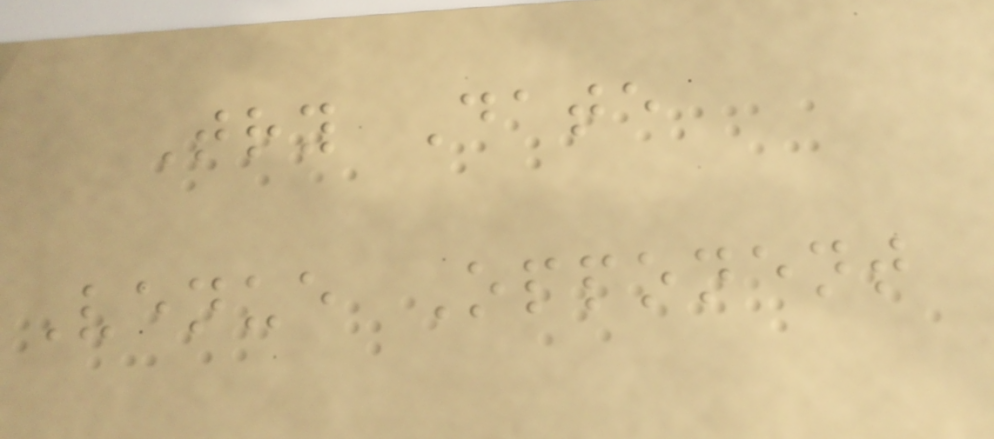Try Date
Venue Opponent
